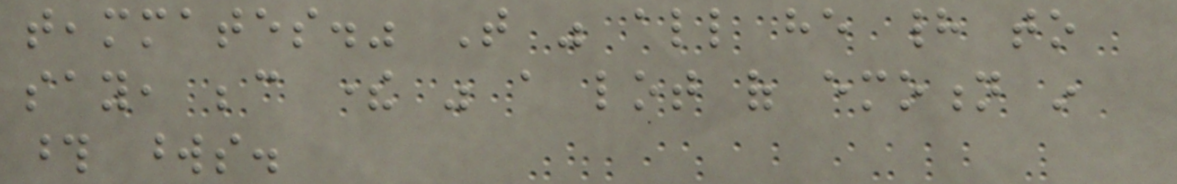teammates." That was all he had to
say, because there was a lot of emotion in
those words.
